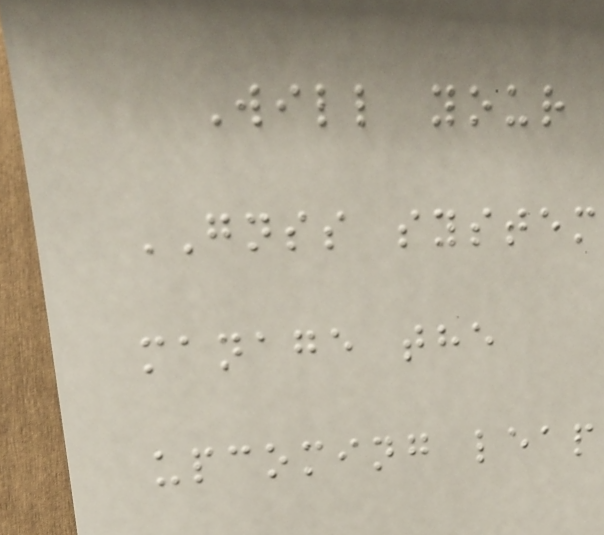Will your
GNSS system
manage the
upcoming leap
